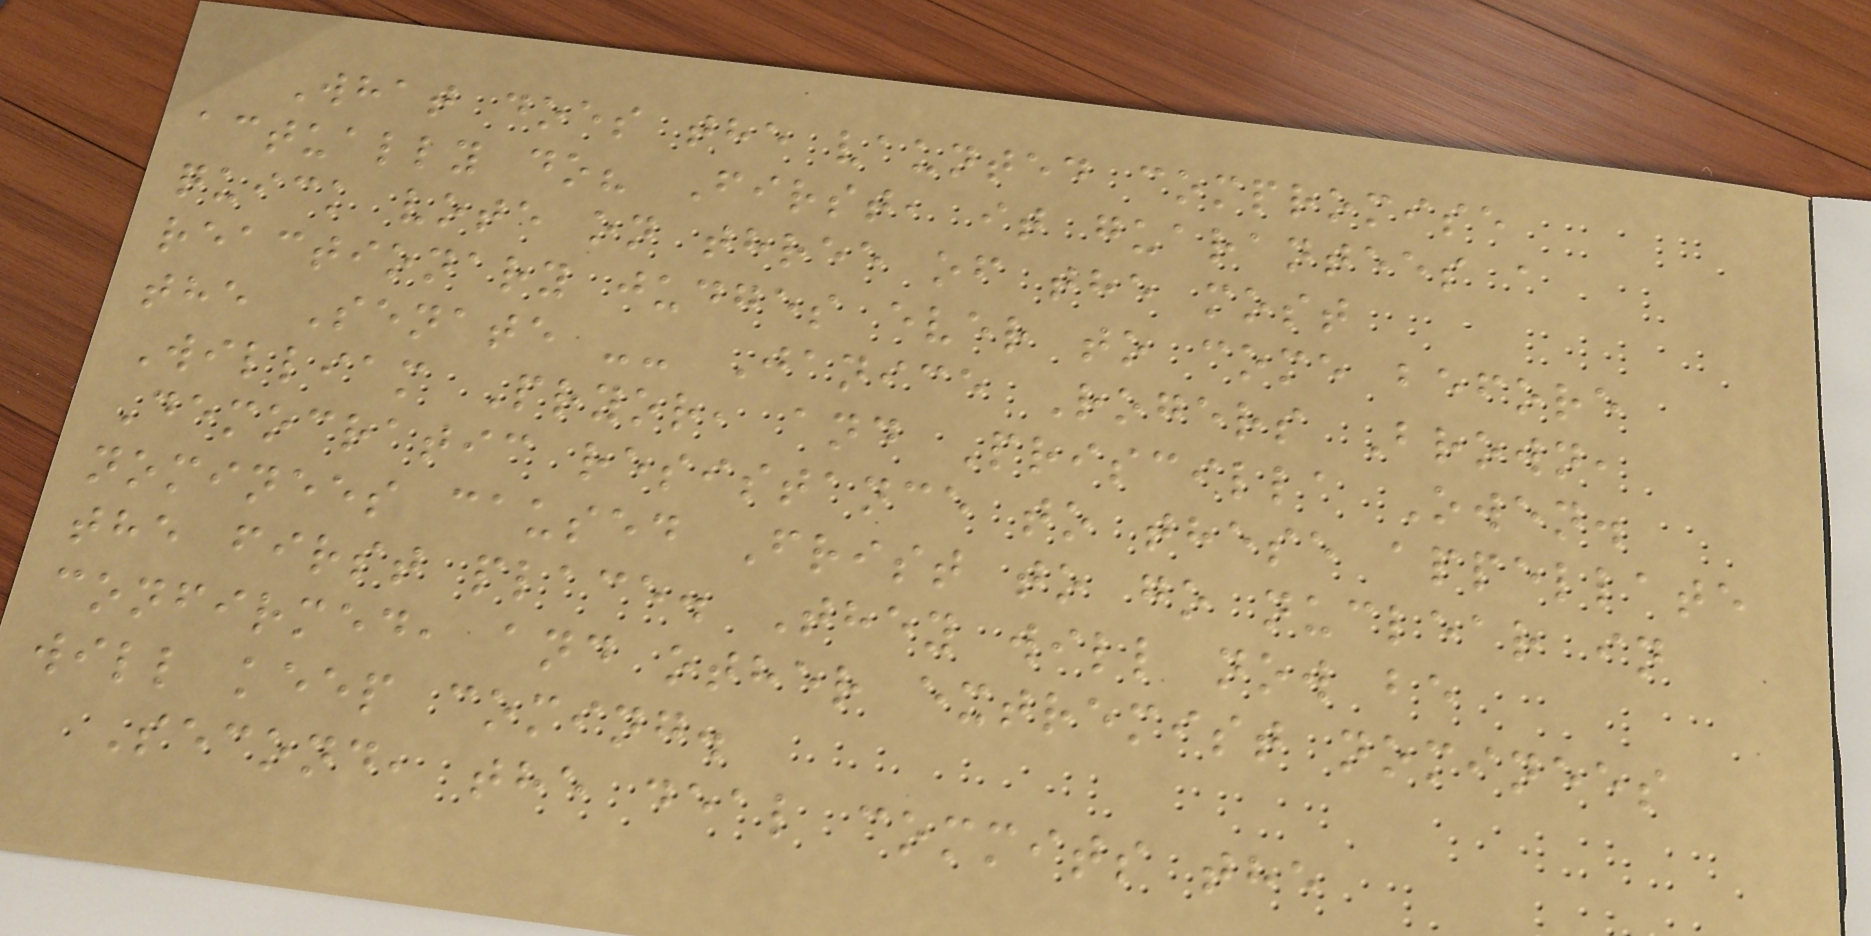What does the vaunted compromise
actually do? First, it guarantees a
quick vote on three of the most
reactionary judges ever to come before
the Senate -- Janice Rogers Brown,
William Pryor, and Priscilla Owen.
Democratic resistance to these appellate
nominees caused Frist to go nuclear in
the first place. They will now be
confirmed, and other extremist nominees
will keep coming.
Second, the deal commits the
